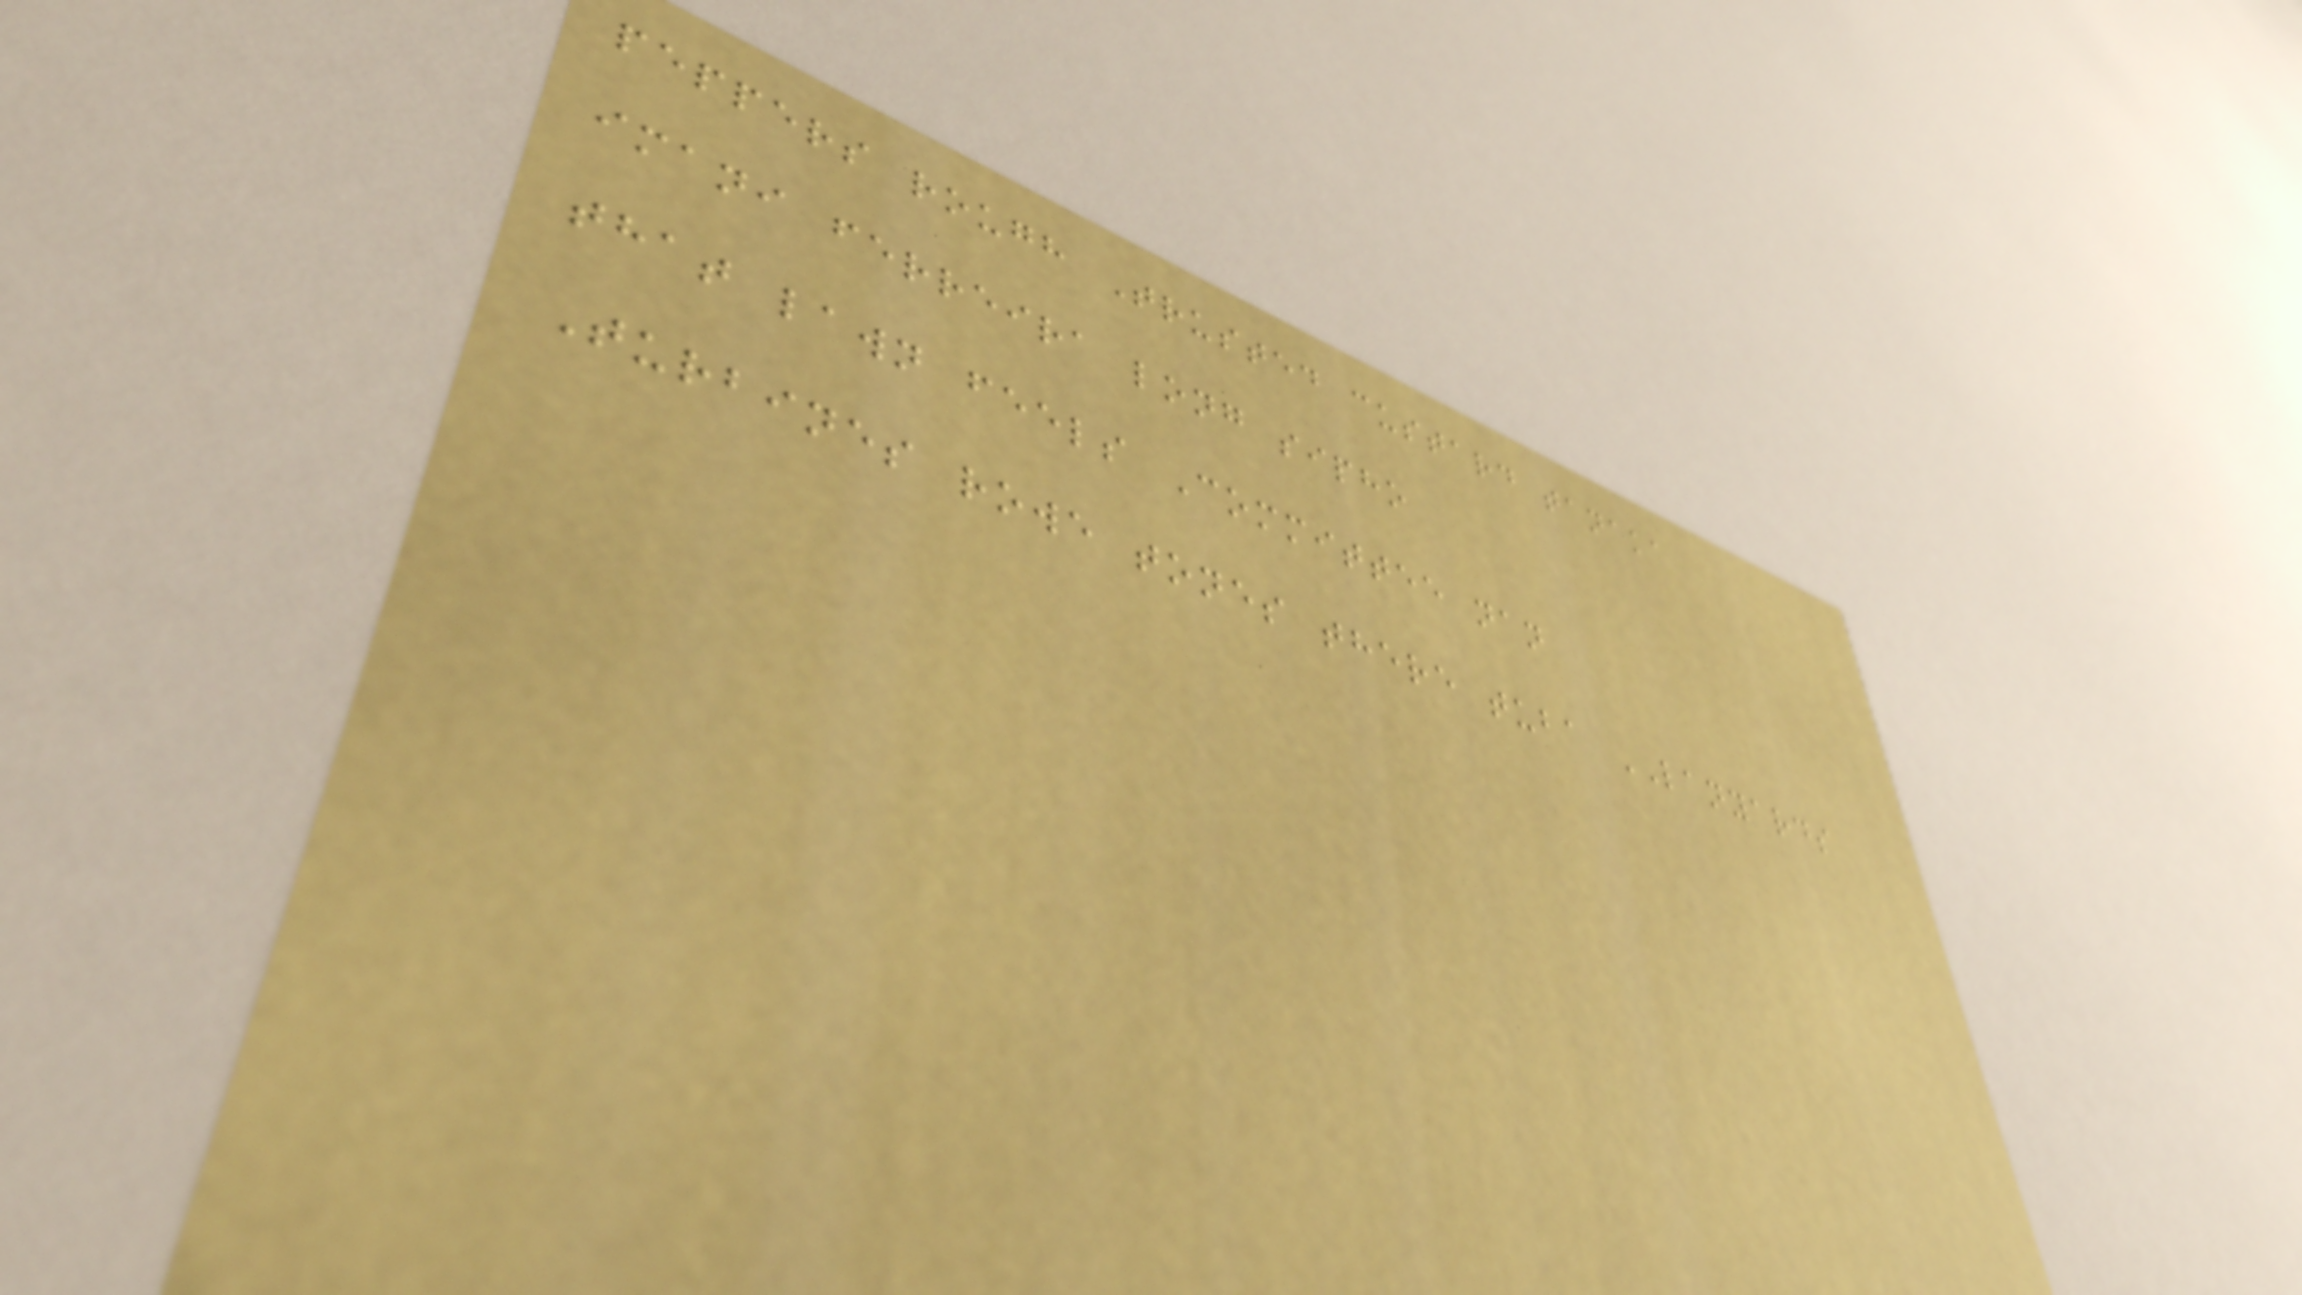peppers rough Trusted custard tanaka
imani ferreira long sipho
that lawn feels Committee nan
Turbines rowe tones there tuba LANYARDS
